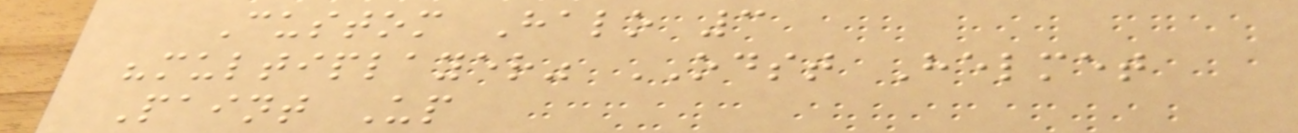Custom Halo 3
"multiplayer" ODST Helmet
Paint Up
